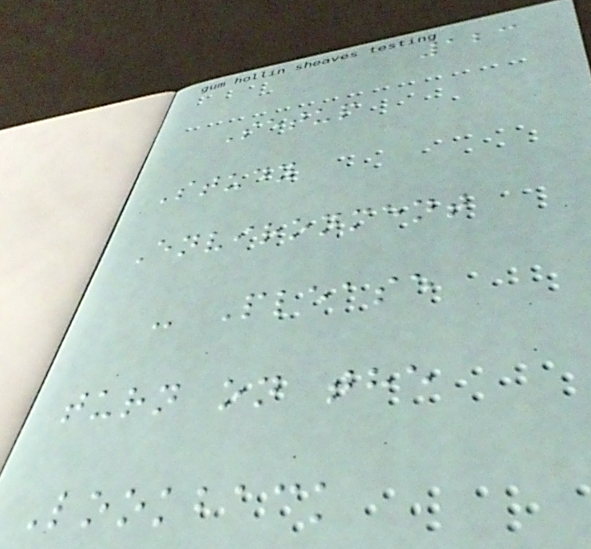123
Setup
Study
Environment
- Please
turn on the
Lookback
